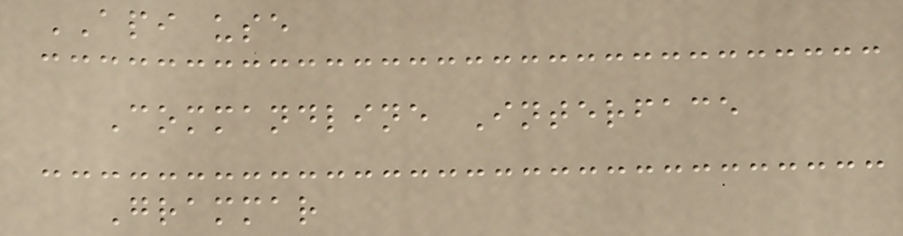API use
Commandline Interface
Grammar
